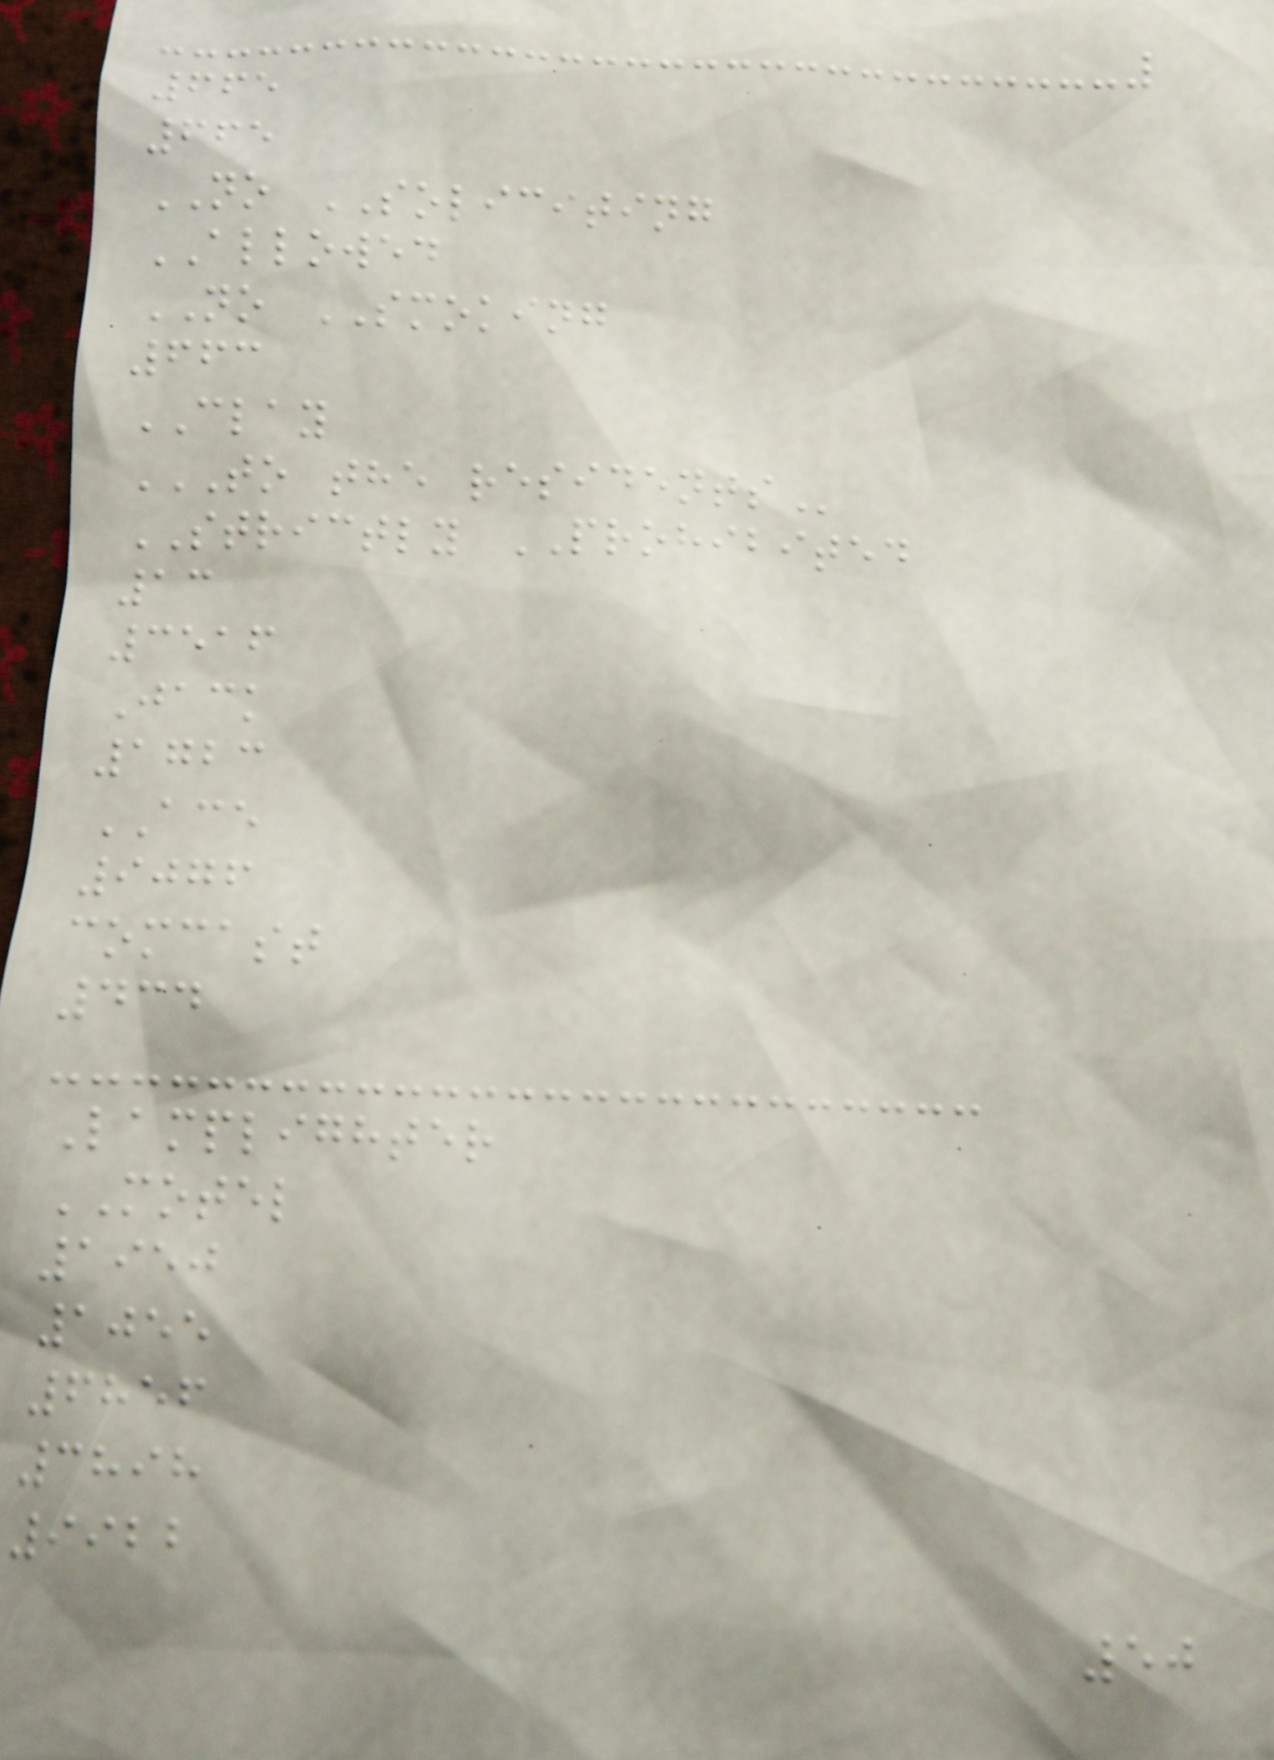665
665
NO SOLICITING
ALLOWED
NO SMOKING
663
CLAY
TO THE RESIDENTS
STRICTLY PROHIBITED
13
3516
Jack
1723
ACE
9076
comcast
434
Lamplighter
MOTEL
1950
1055
6856
3898
9922
50
